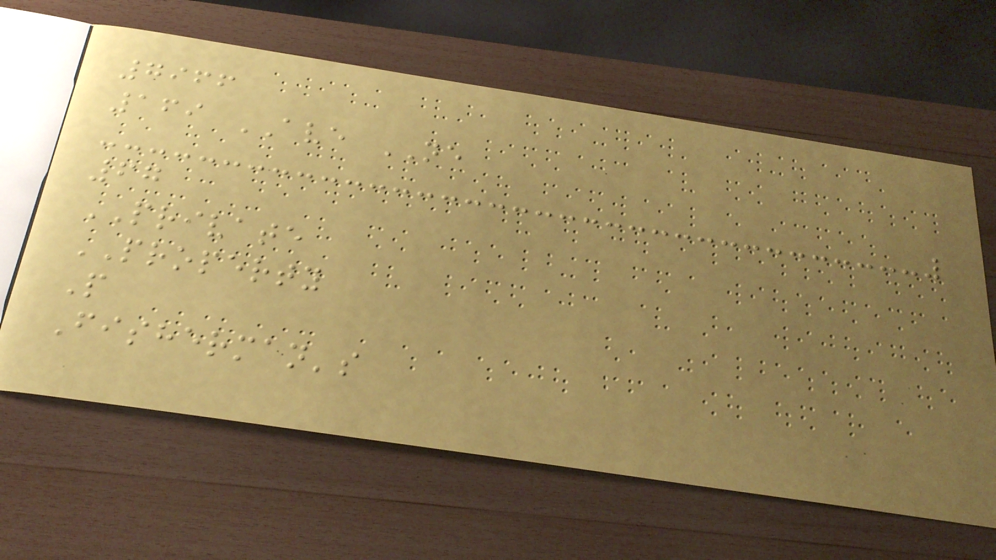7966
169 AVE NE
67
PRIVATE
PROPERTY
P
Fisherman's
